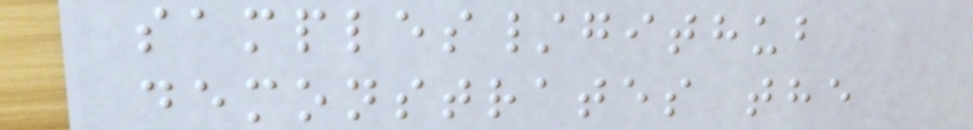samples/github
demonstrates the
